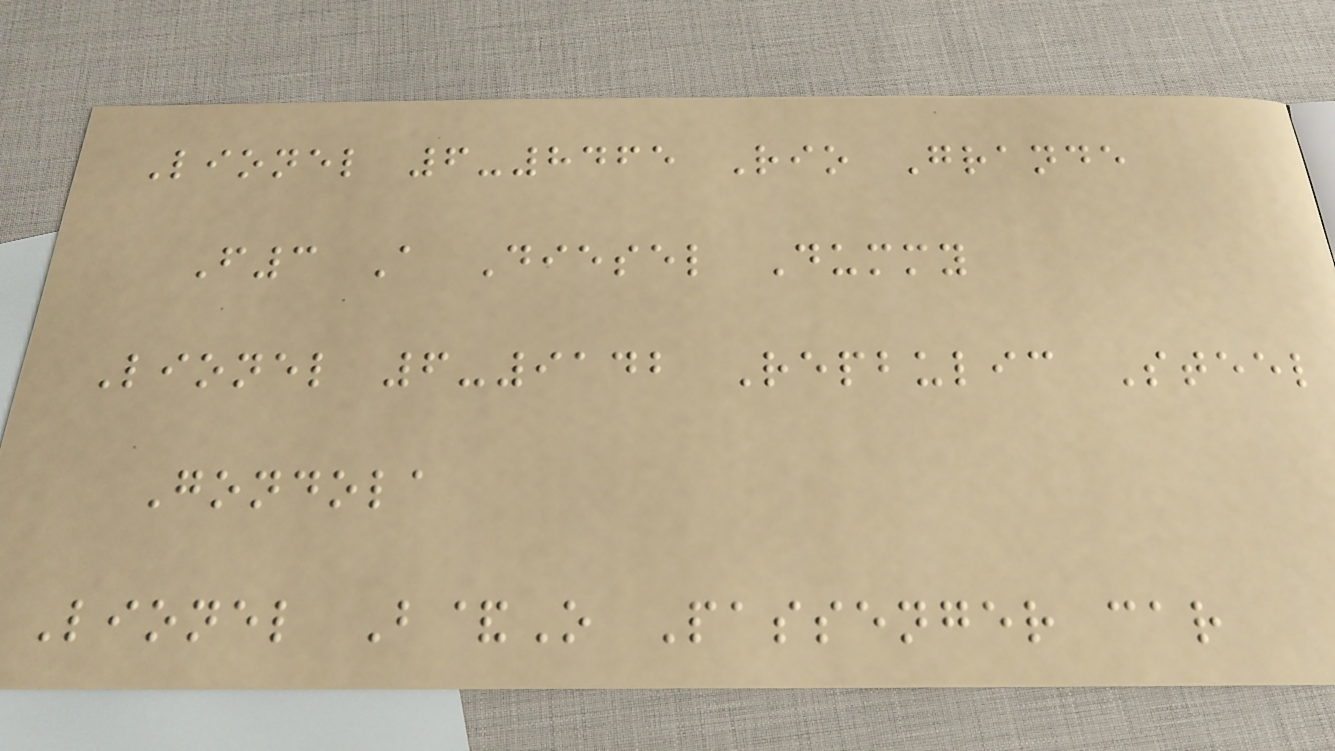Lionel 6-8465 Rio Grande
F3 A Diesel Dummy
Lionel 6-9142 Repbulic Steel
Gondola
Lionel B&O Passenger car
